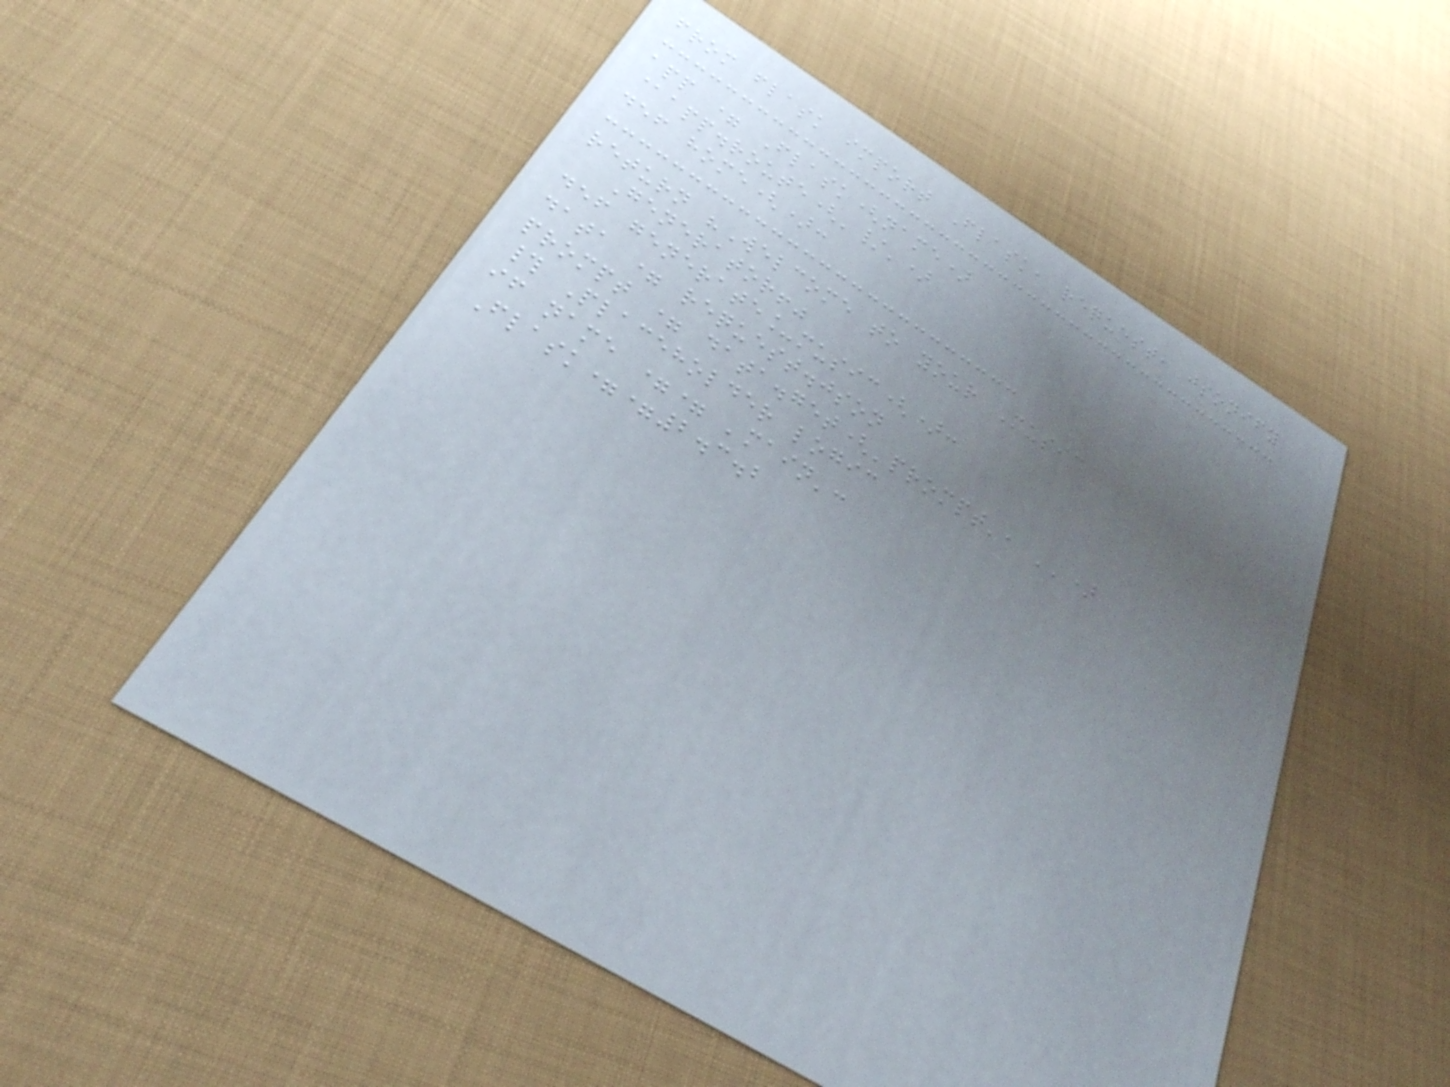from flask import Flask, request, jsonify
app = Flask(name)
@app.route('/')
def home():
return "Welcome to your Music
Generator!"
def generate_music():
data = request.json
prompt = data.get('prompt', '')
# Placeholder logic
if name == 'main':
Flask==2.3.2
